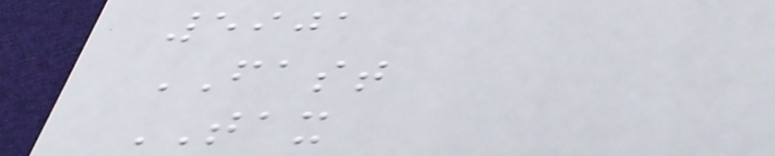5901
FAST
TAX
